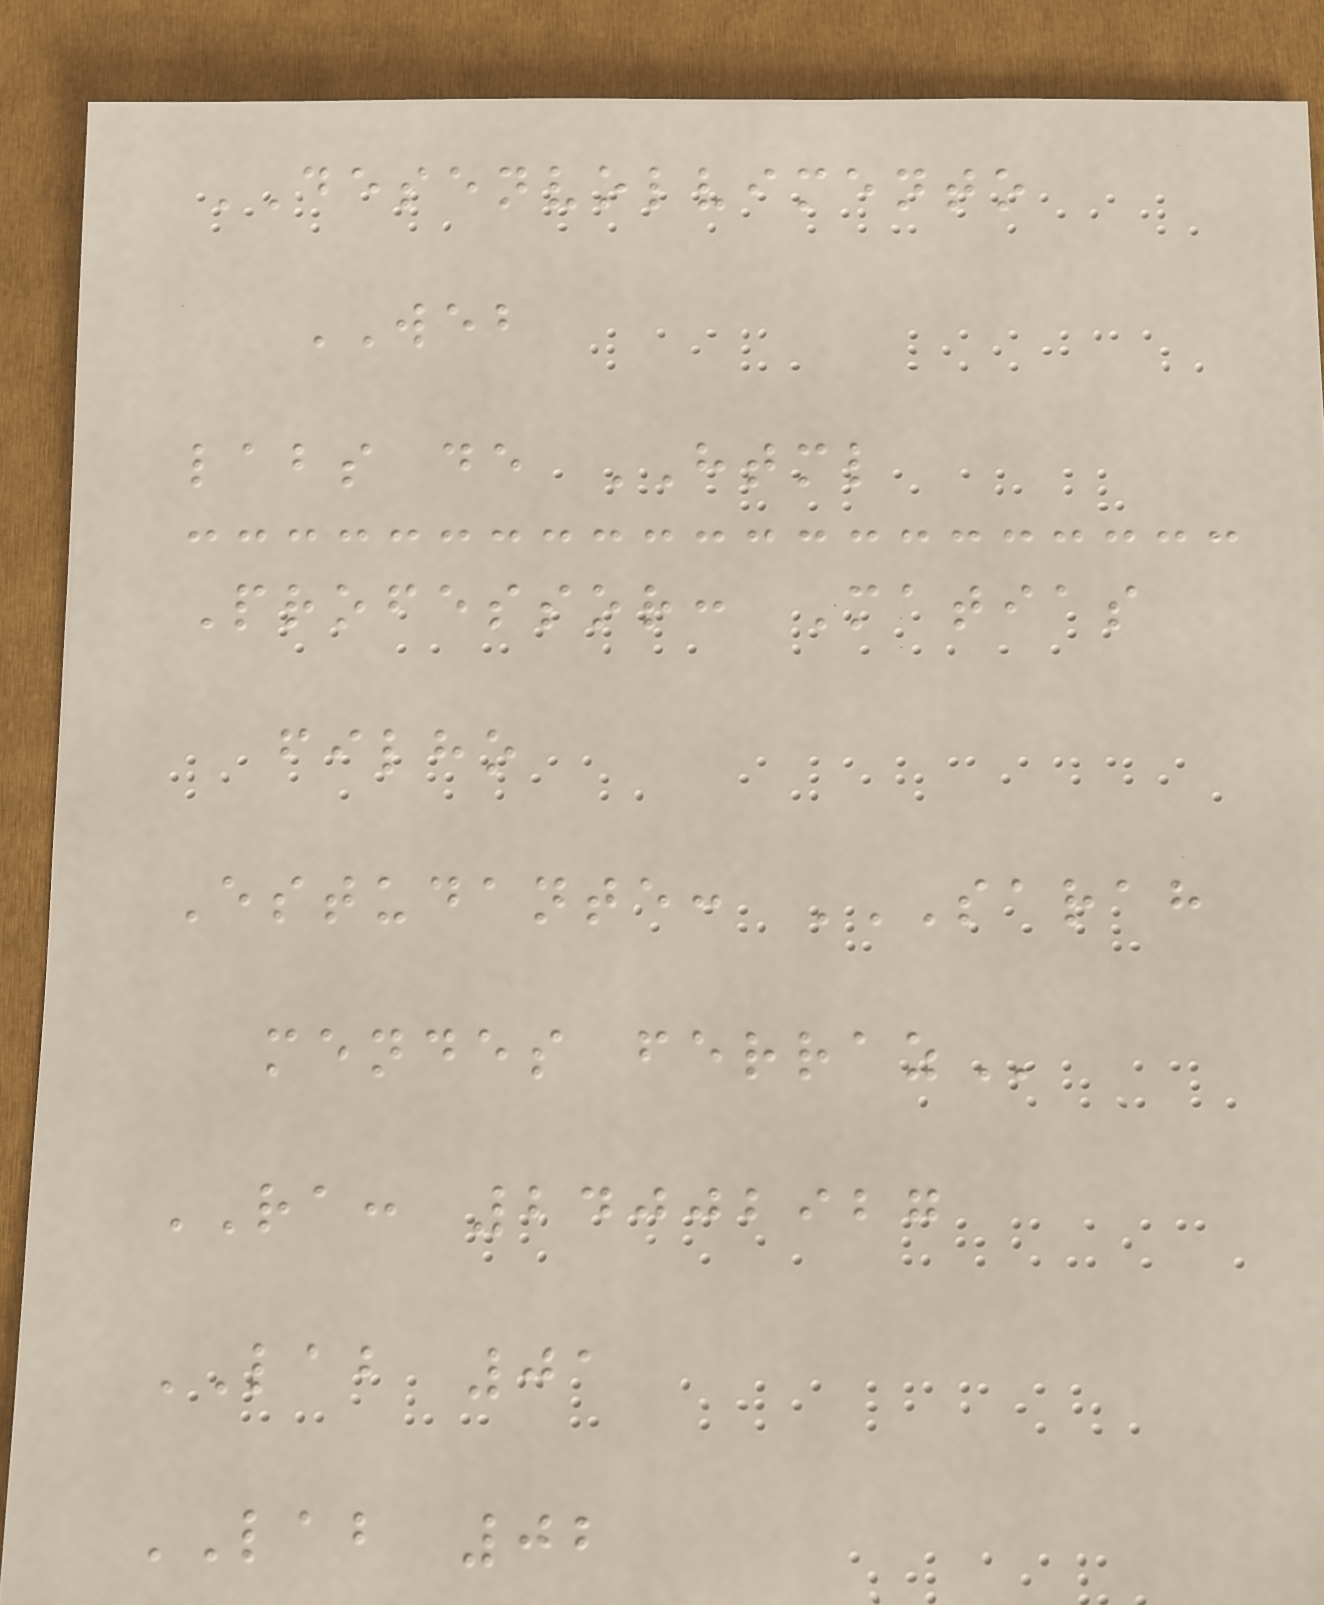DESENVOLVIMENTO
WEB
labs de HTML
Professor: Matias
filho
Estudante: SARAH
MENDES FERRAZ
RA: 24002927
LAB 01
LAB 02
